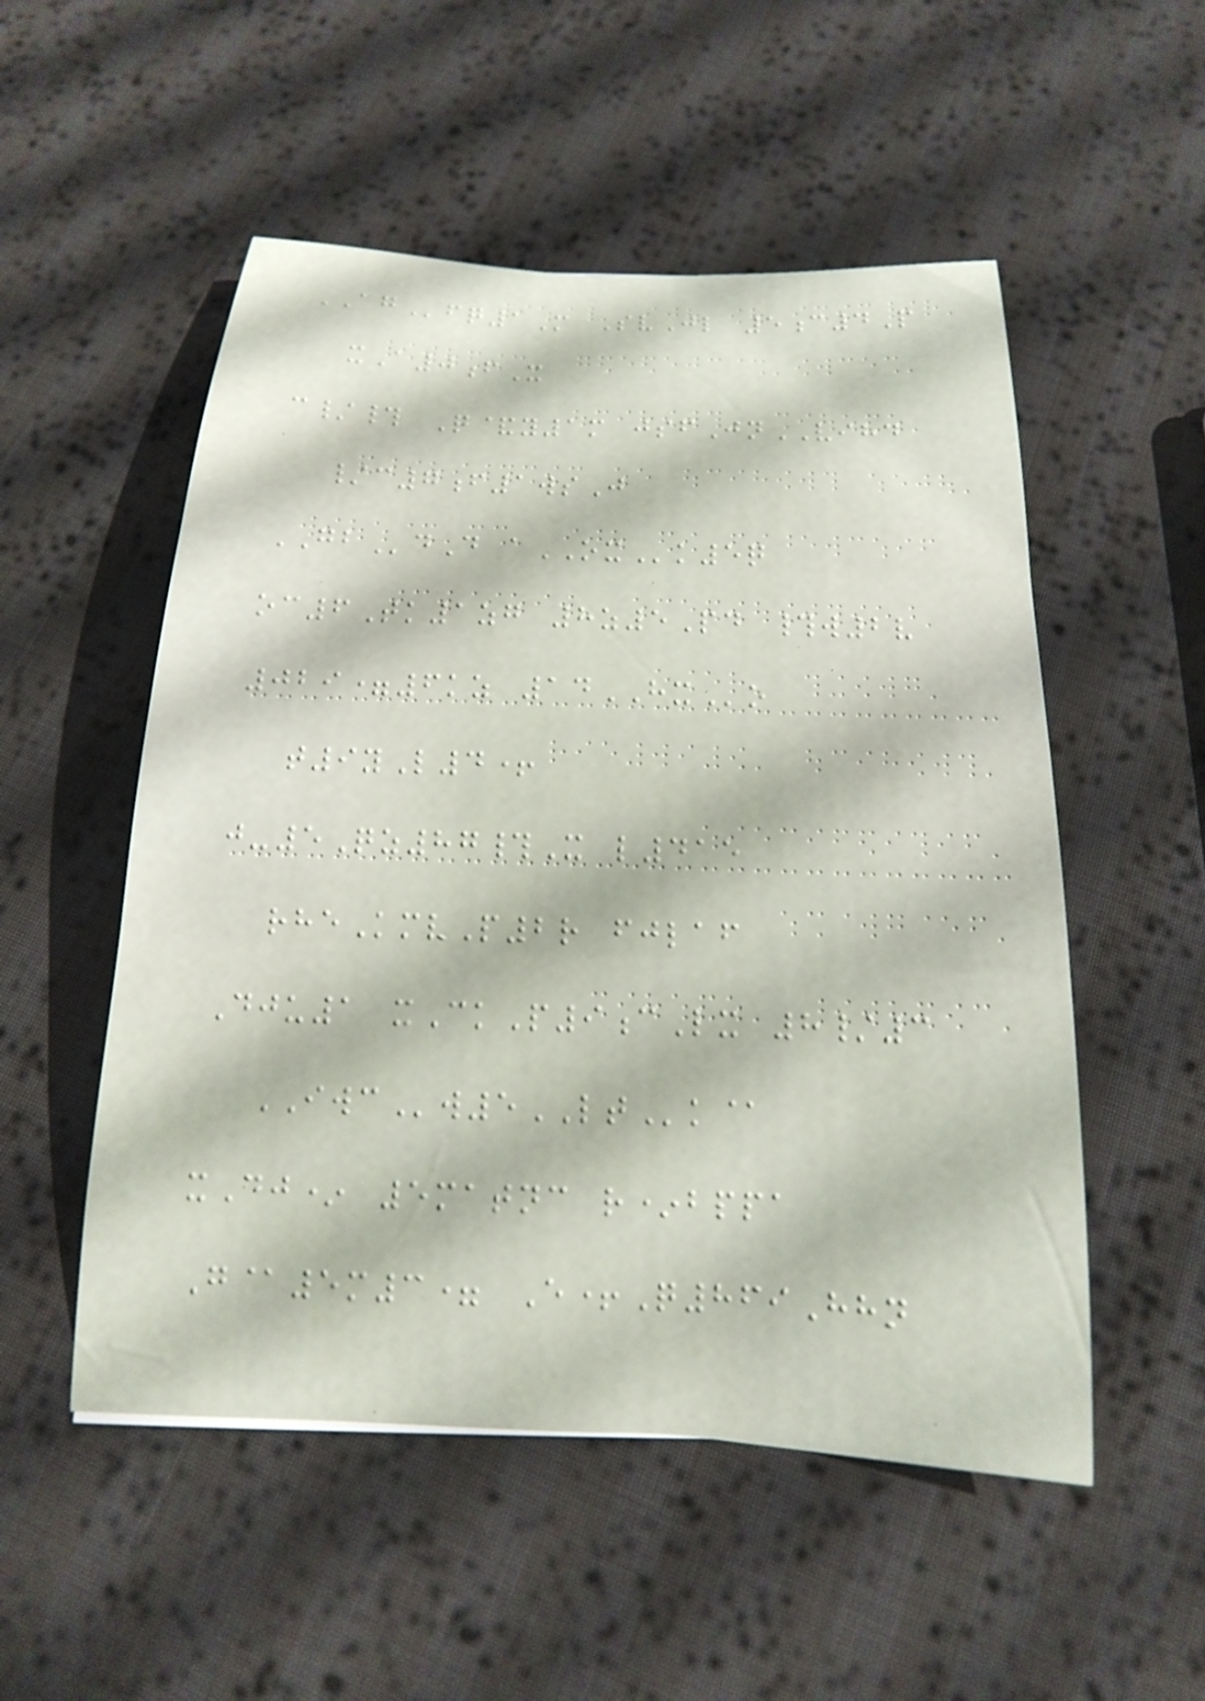AGfq1M SvJl 5c4P
xA0fX
c/# Q&y1m jsfJnVIHD
/c7f1wsJ
GBdD aOXk5q
oc6Tk1zg 8z5Pd #w2v
029=6kz 14HXo
t9yL4+
j-5Qz87#X l415
rheKmvP2r fjlaf
Dju1 xCkP9cLx 8/3
IWCw5LTk@
xDj* 5matnc r*bppa
G@5m3= E+Q869Hhn
